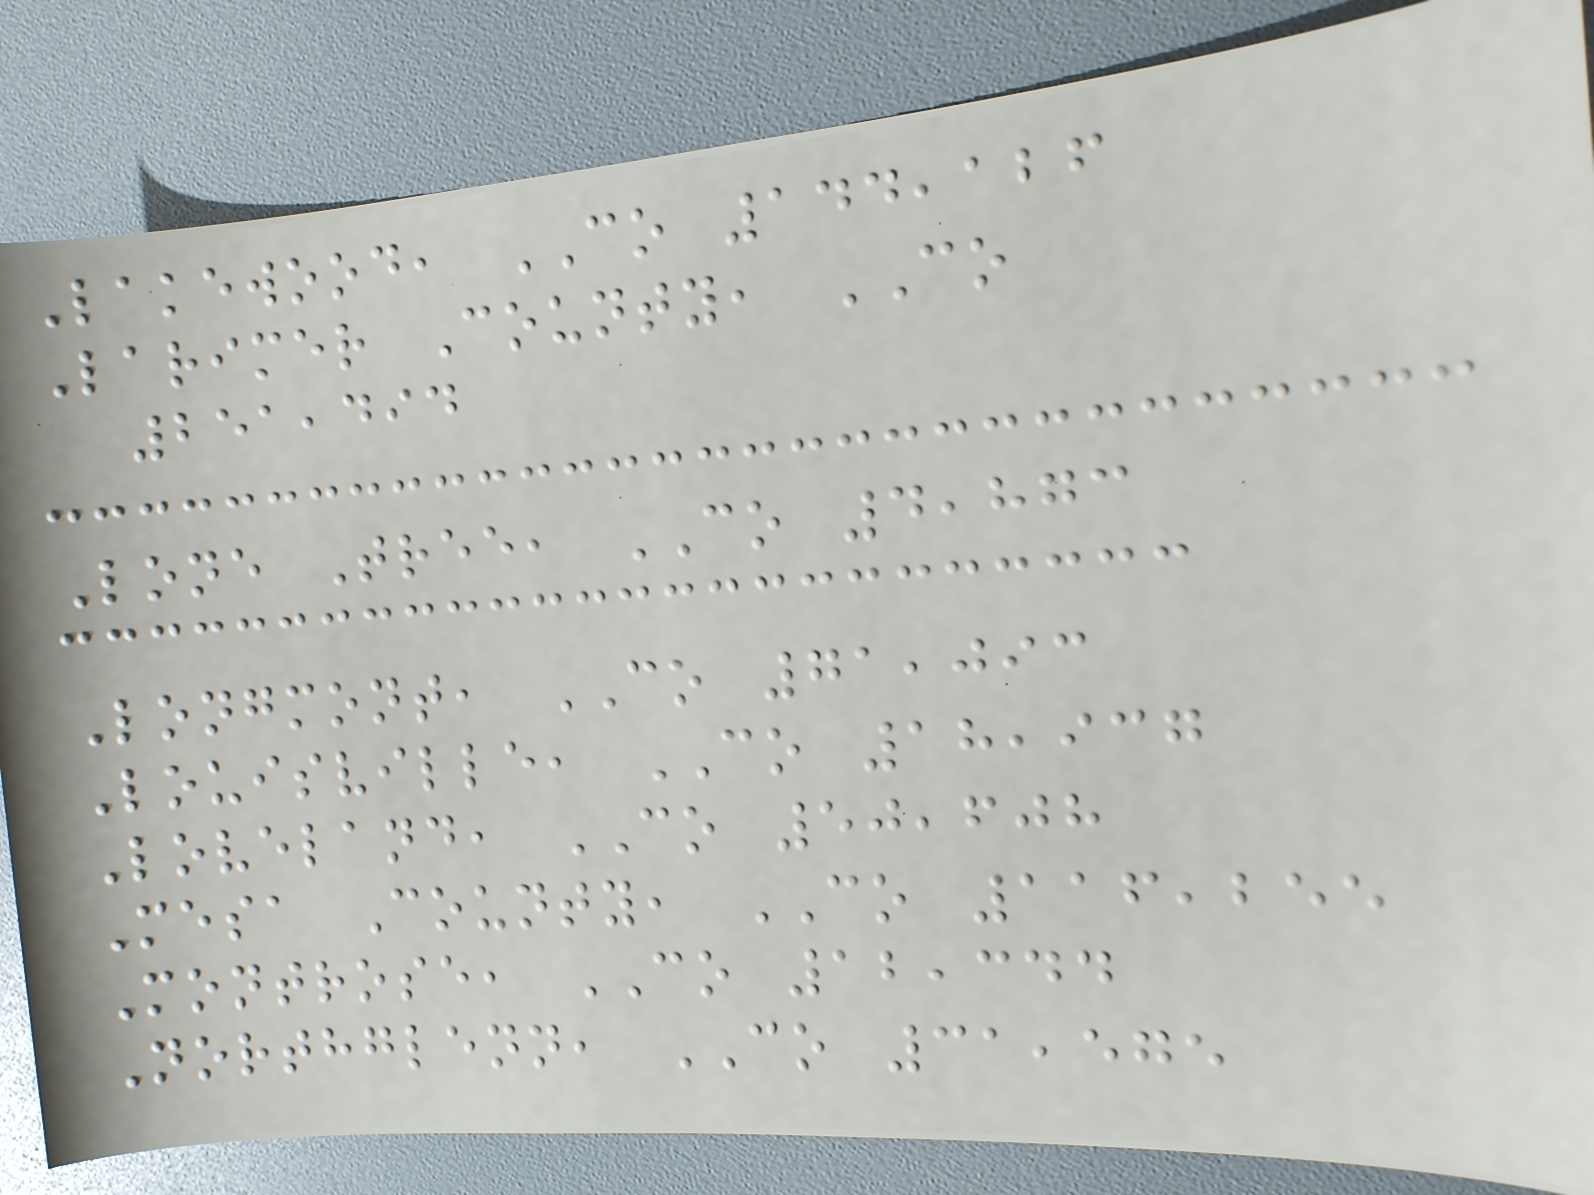Lakewood, CO 144,126
Larimer County, CO
251,494
Lone Tree, CO 4,873
Longmont, CO 71,093
Louisville, CO 18,937
Loveland, CO 50,608
Mesa County, CO 116,255
Montrose, CO 12,344
Northglenn, CO 31,575
